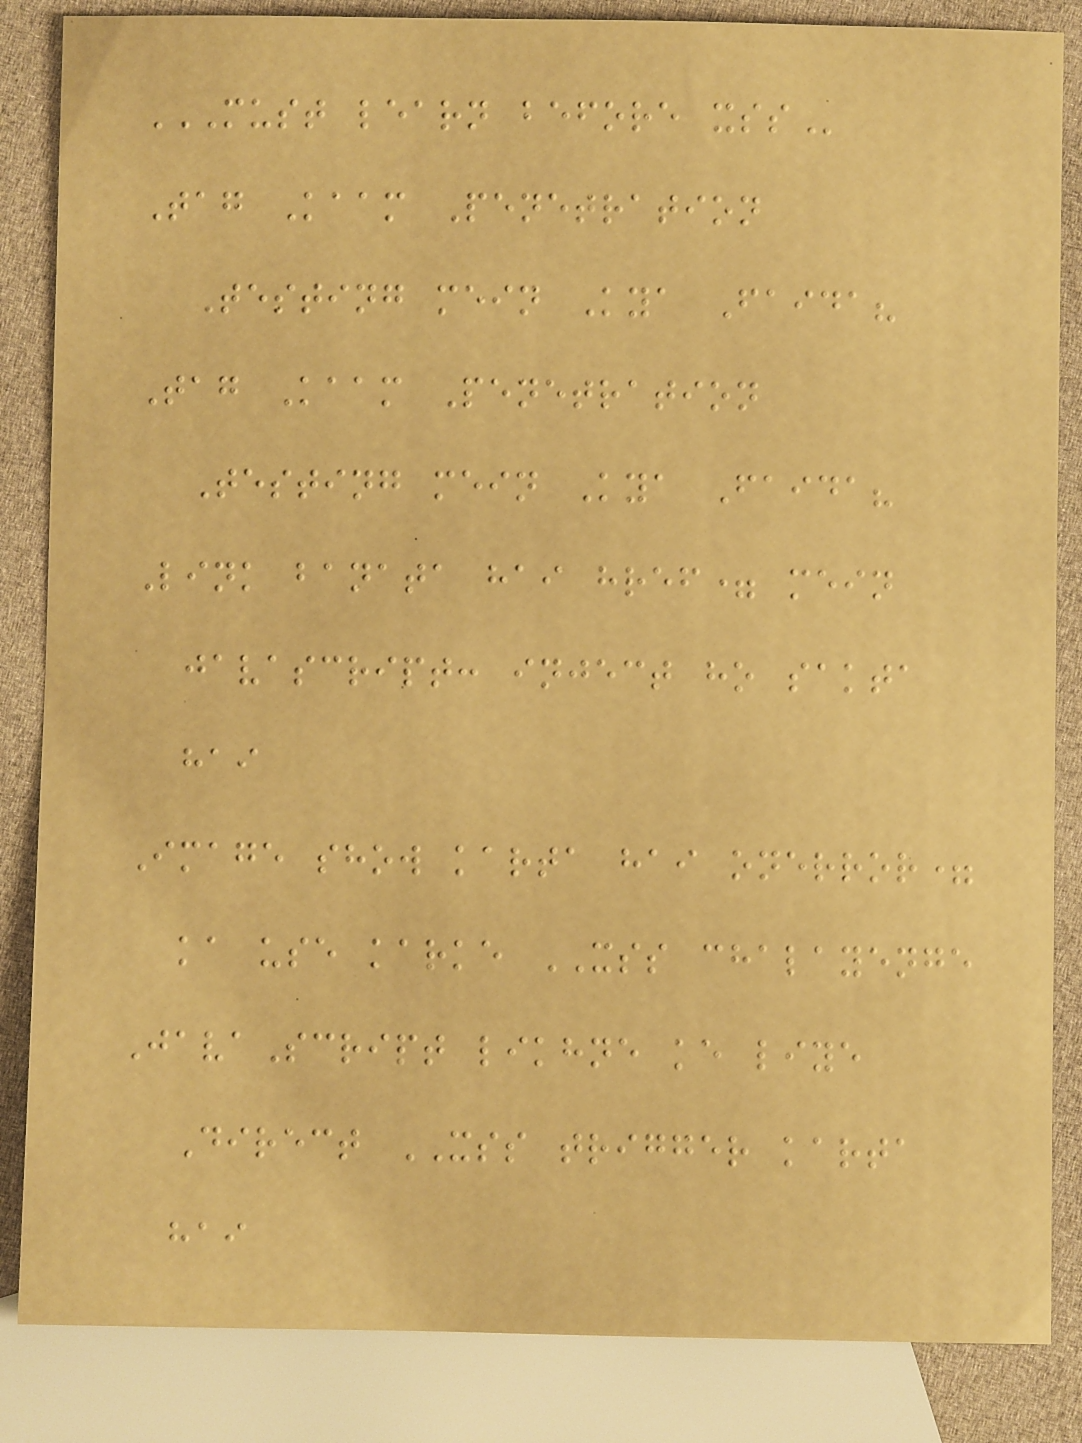MUST LEARN BEFORE XSS
Tag Kaam Penetration
Testing mein Kya Faida?
Tag Kaam Penetration
Testing mein Kya Faida?
Link banata hai href= mein
javascript: inject ho sakta
hai
Image show karta hai onerror=
ka use karke XSS chalayenge
JavaScript likhne ke liye
Direct XSS trigger karta
hai
